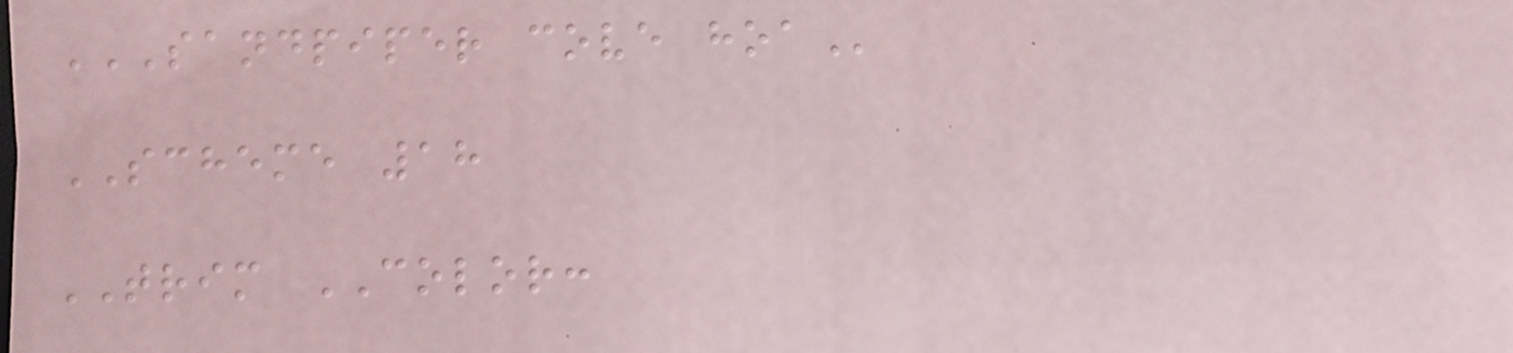SANDPIPER COVE HOA
SCHEME 18
TRIM COLOR:
